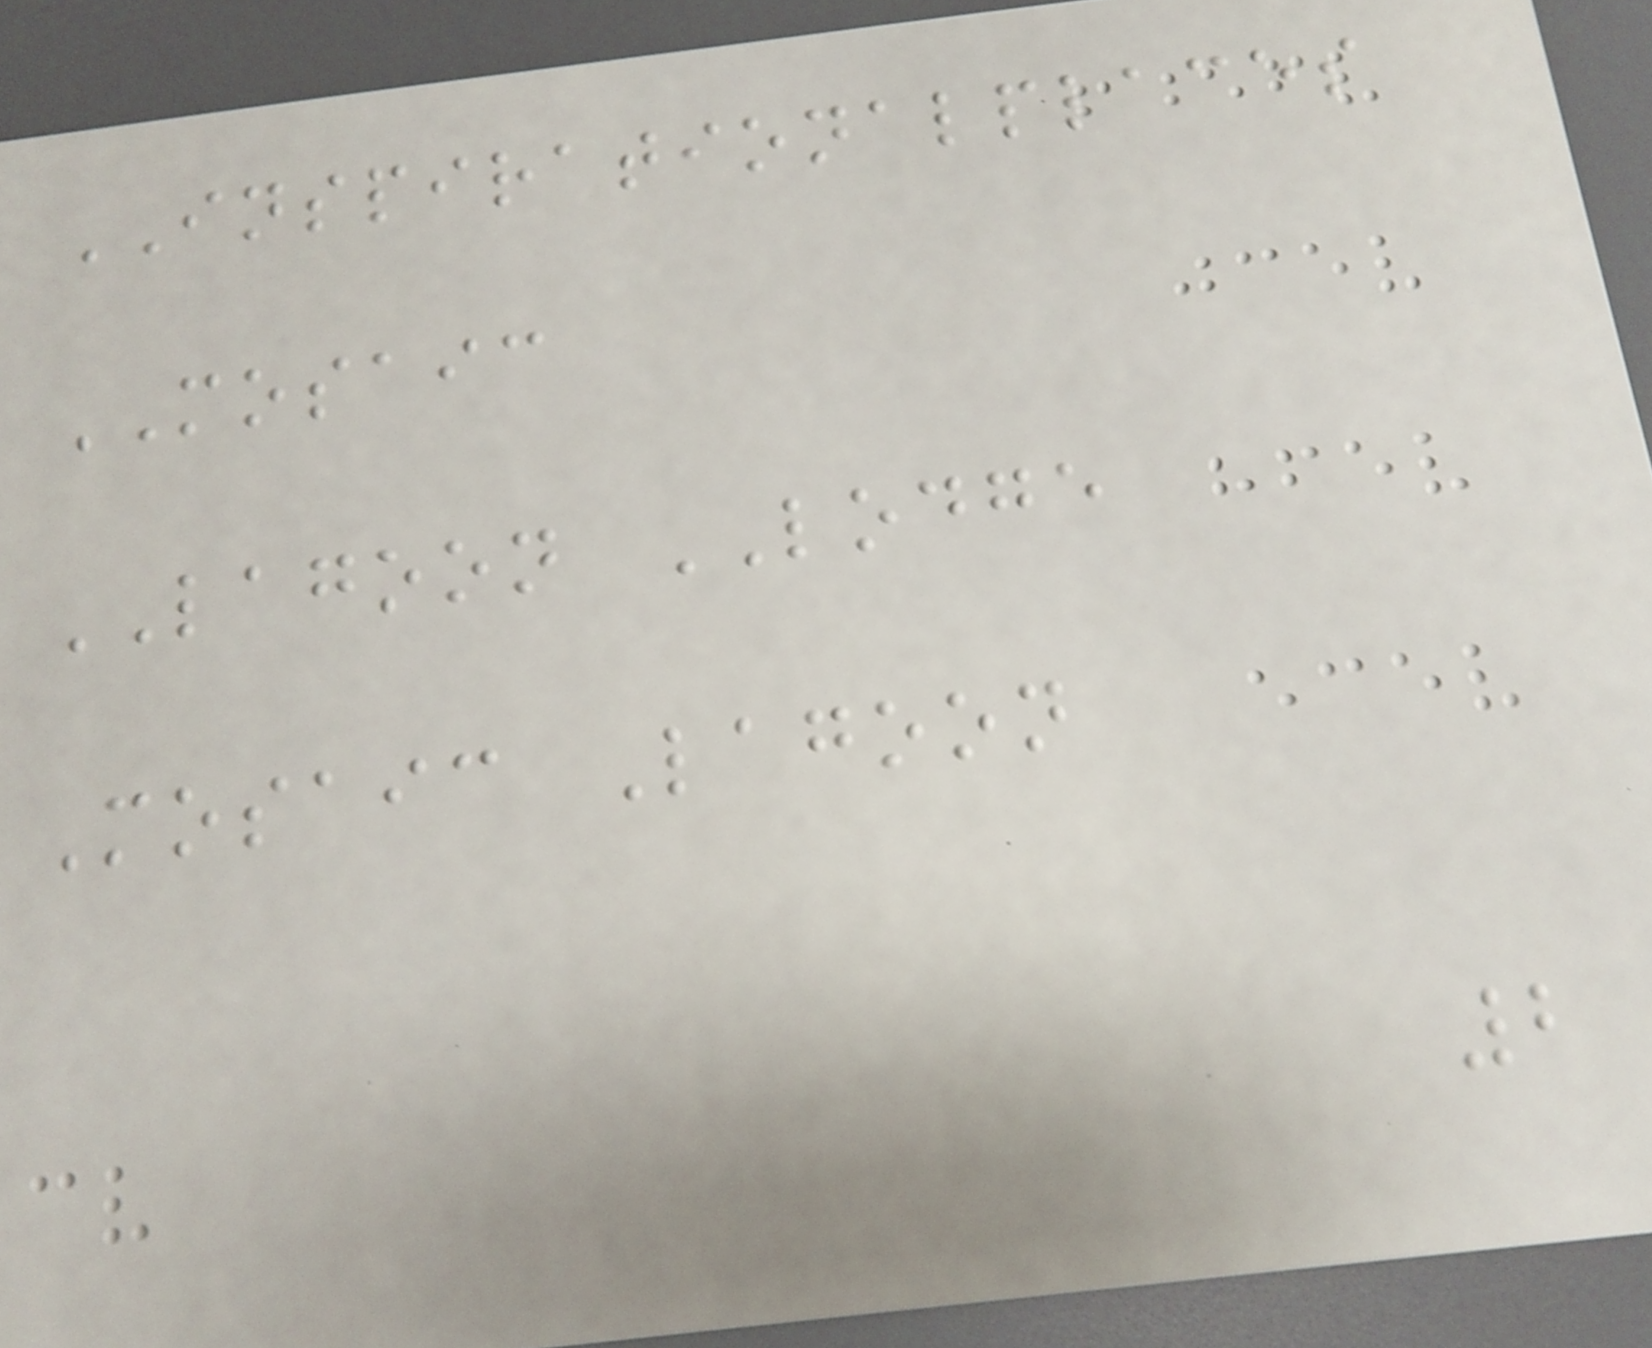INSPIRATIONALPLACES
MOSAIC
LAGOON LODGE
Mosaic Lagoon
2
